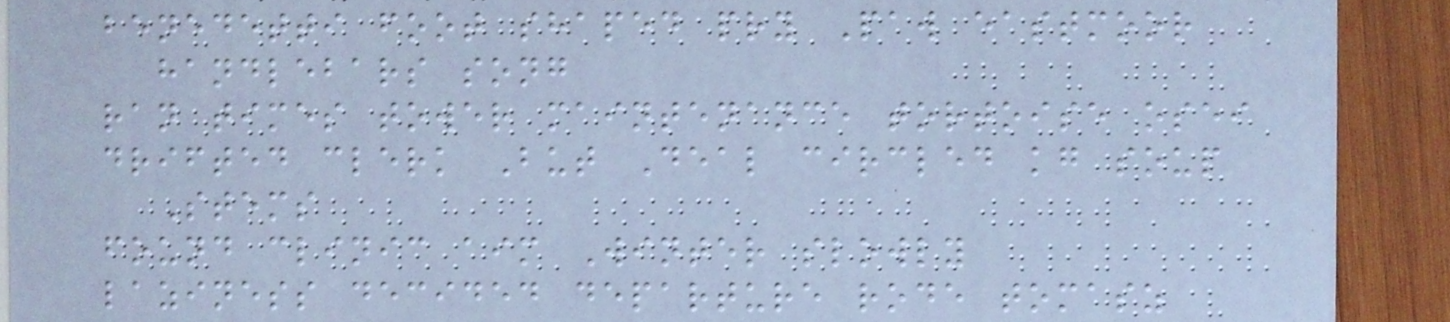benedetti foot shaped pry Paw eastmoor
handlebars song
ran times tower maintenance tortoise osei
drifted clerk But Deal circled kg soup
Stems
found clinic aim Winter slowly
laziness decided departure rode tomasz
